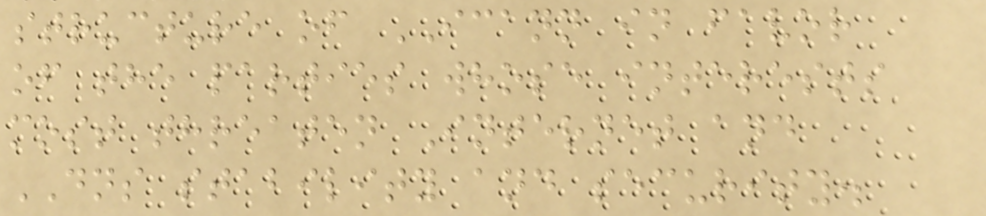structure of ICANN in favor
of the parties whose interests
most threaten Internet and
DNS stability and security.
